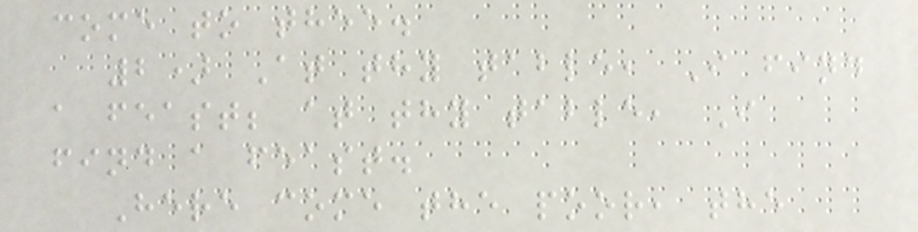come to thee.
2) At thy table, I find
a feast; at thy table, I
find a feast.
Here come the poor, the
